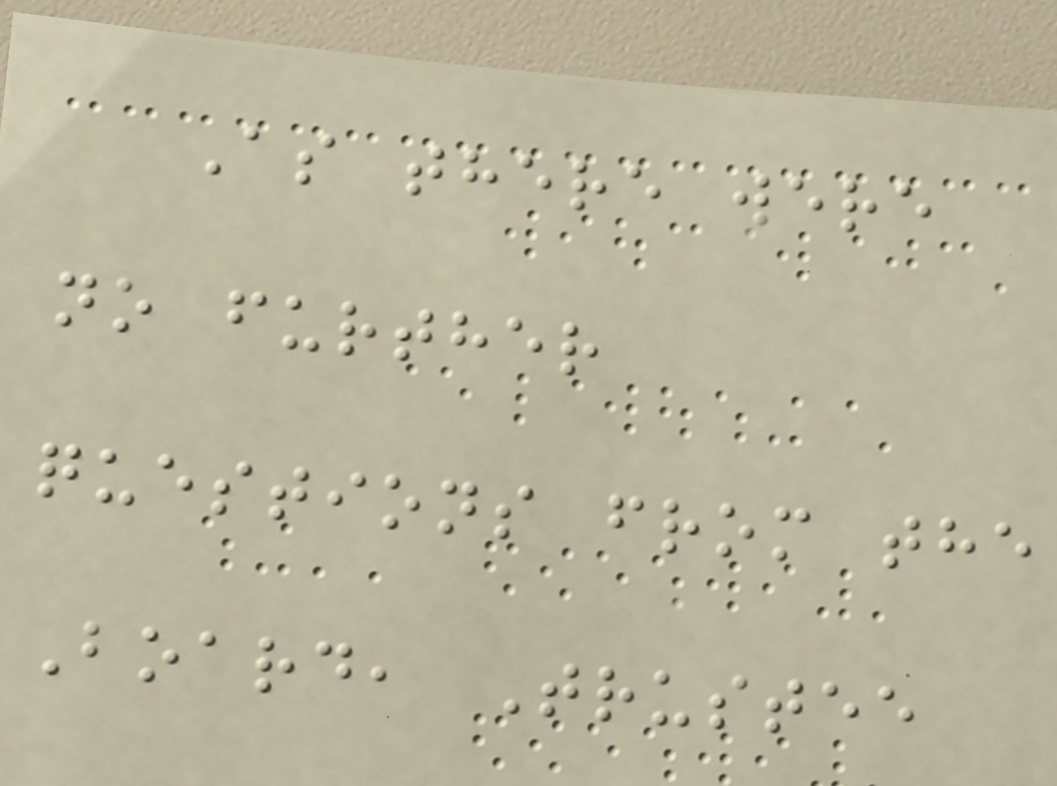As there were
no further
questions from the
Board, Trustee
